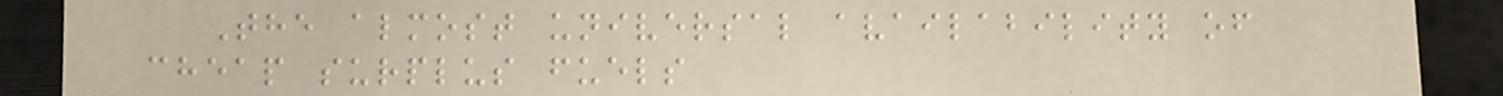The almost universal availability of
cheap surplus fuels
